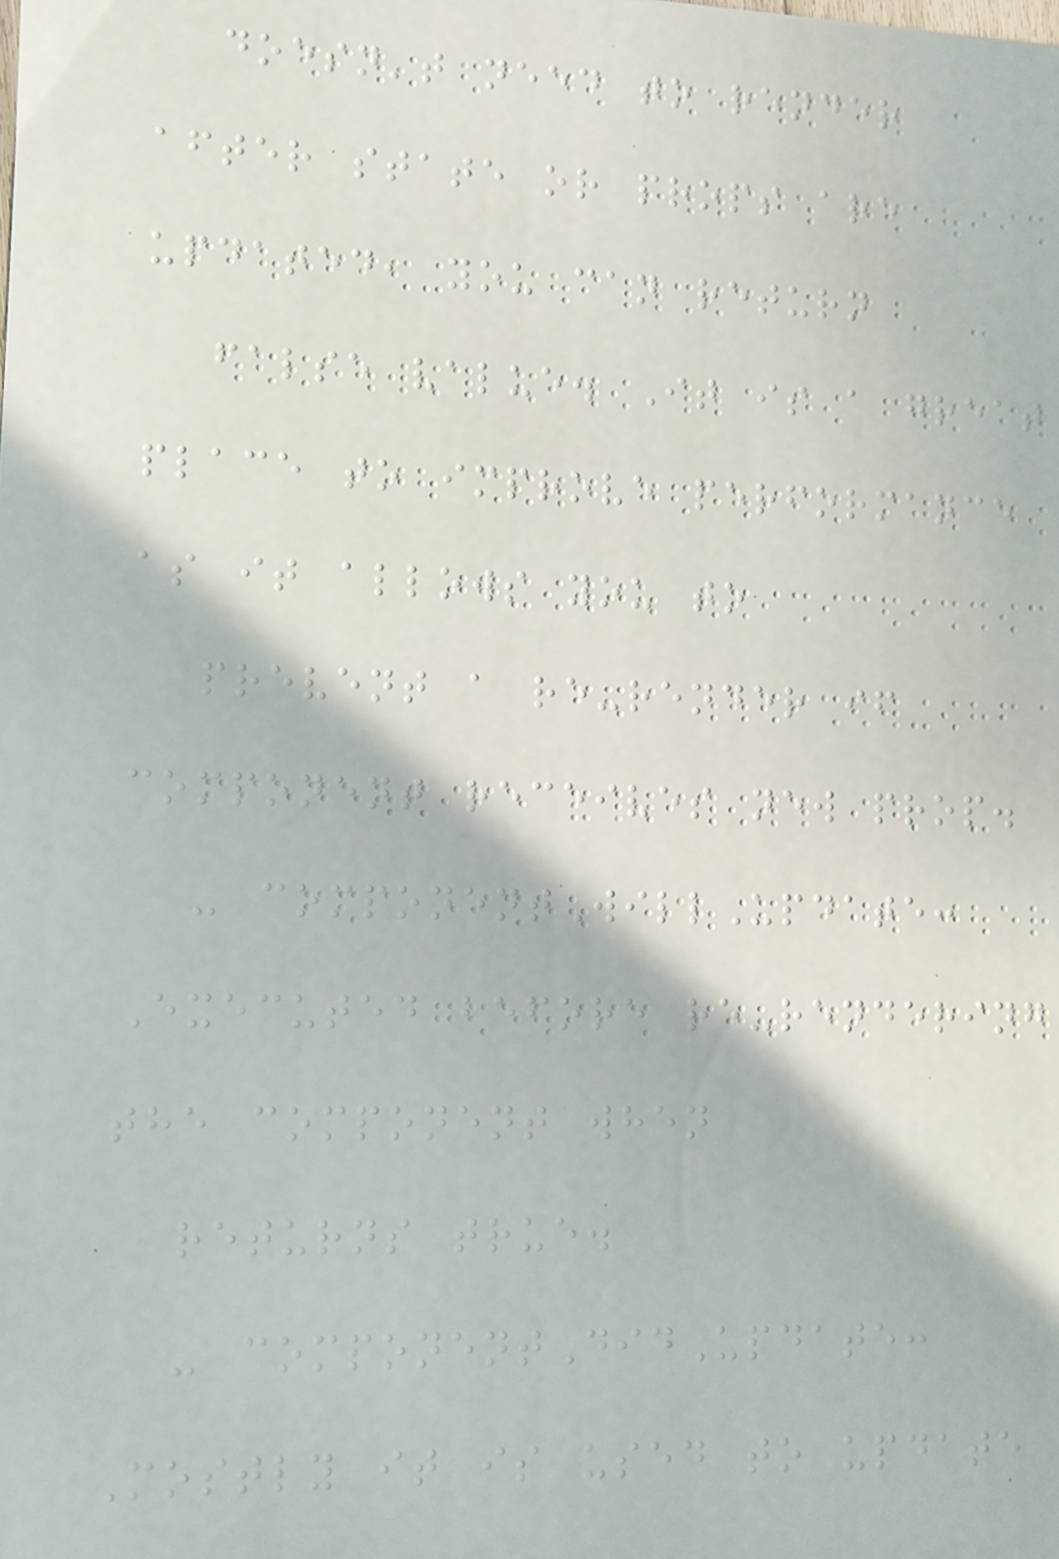doesn't need to render
after state or props are
updated, you can return
false value. It is a great
place to improve performance
as it allows you to
prevent a re-render if
component receives new prop.
- componentWillUpdate:
Executed before re-rendering
the component when
returns true.
- componentDidUpdate:
Mostly it is used to update
